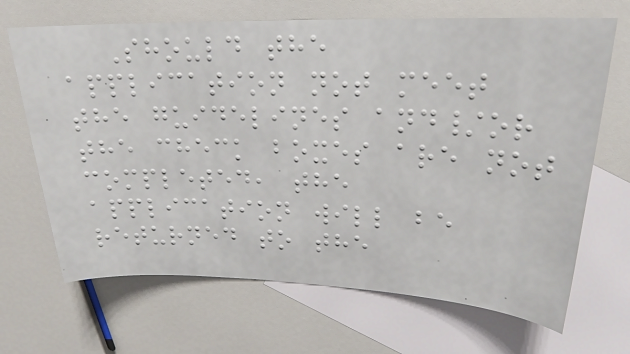Should the
application not meet
the guidelines and/or
the check boxes are not
completed, the
application will be
returned to the
